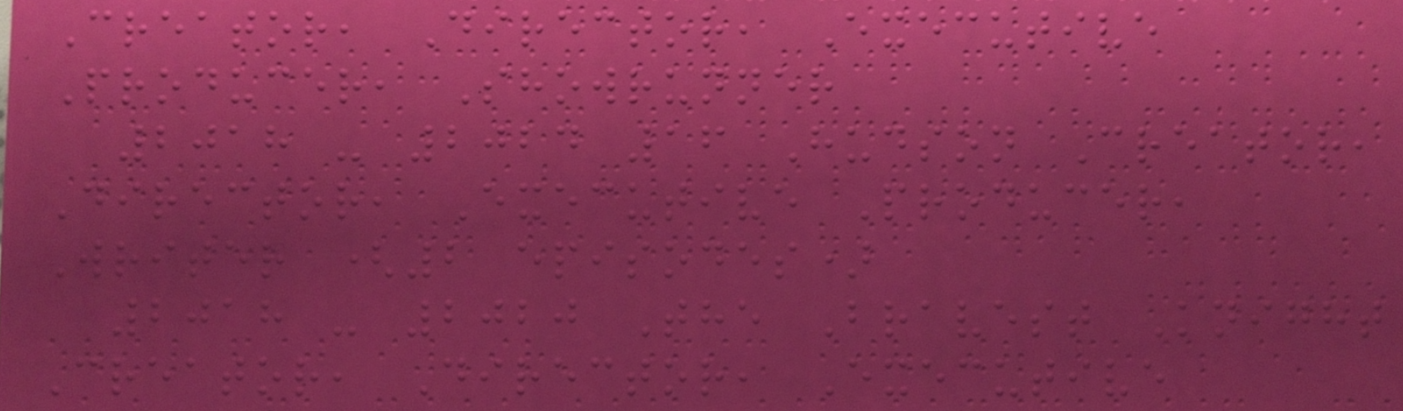Creator, Director, Executive
Producer, Showrunner
2018 - 2024 16 Hudson Creator,
Director, Executive Producer,
Writer (2 episodes)
2018 - 2020 The Bravest Knight
Creator, Director, Executive
